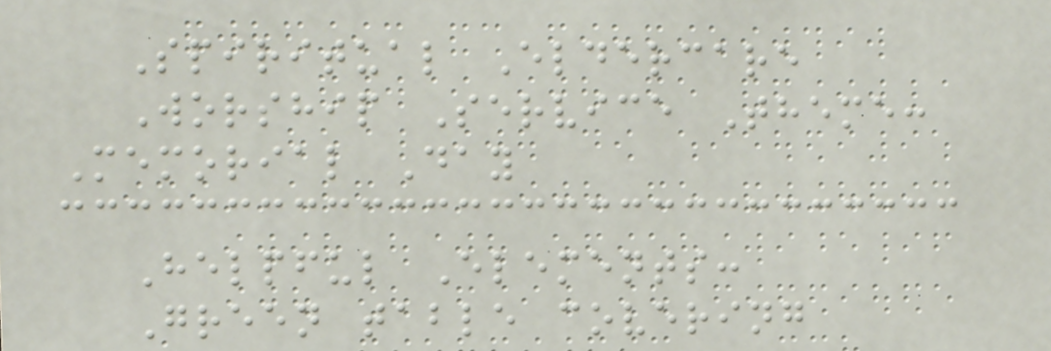Spiritual Eldercare
Worship Service Theme:
Memorial Day
Helpful Elements:
Green table covering
